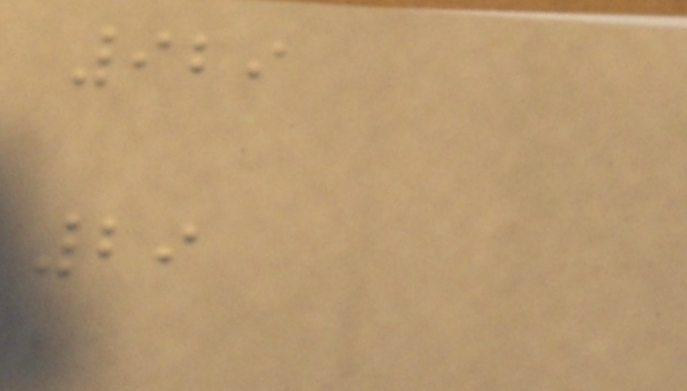929
29
